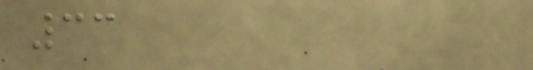33
